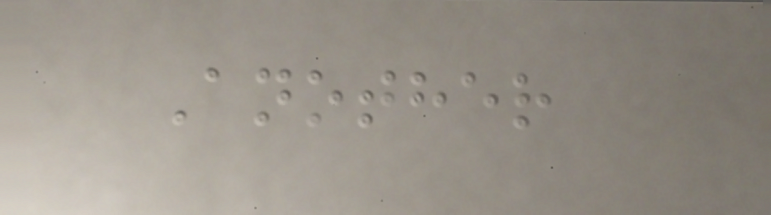Another
